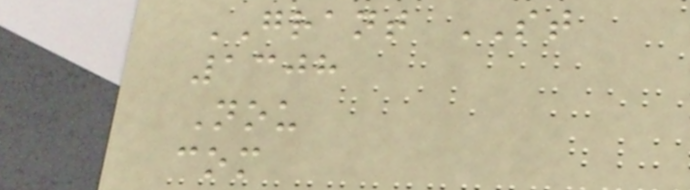GRANT ST
1308
Nou
com
